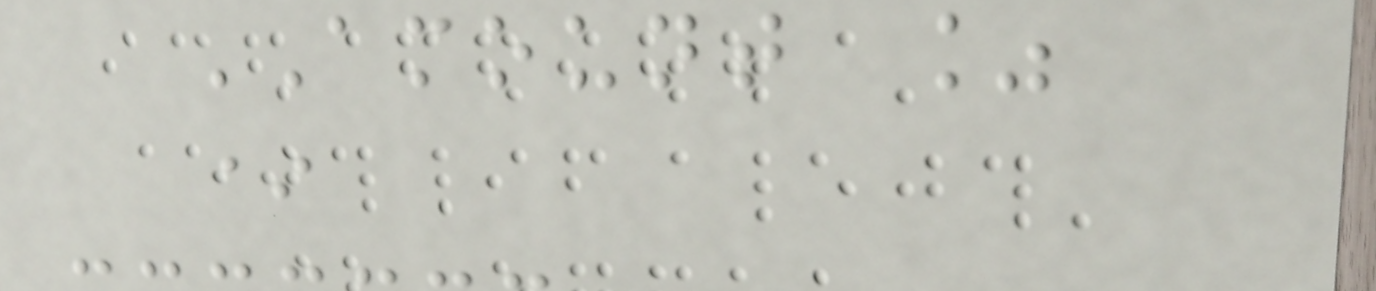AMOUNT %
*
